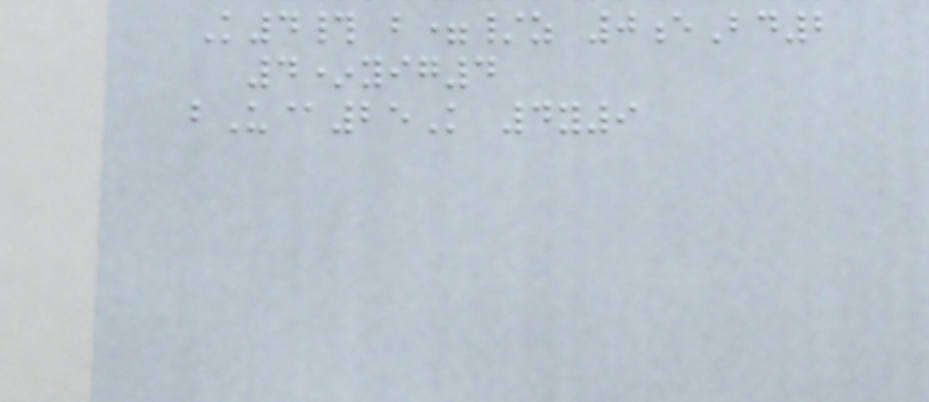K4# b=/z 0eBd2
4*yig4
bU@25K 4y9
